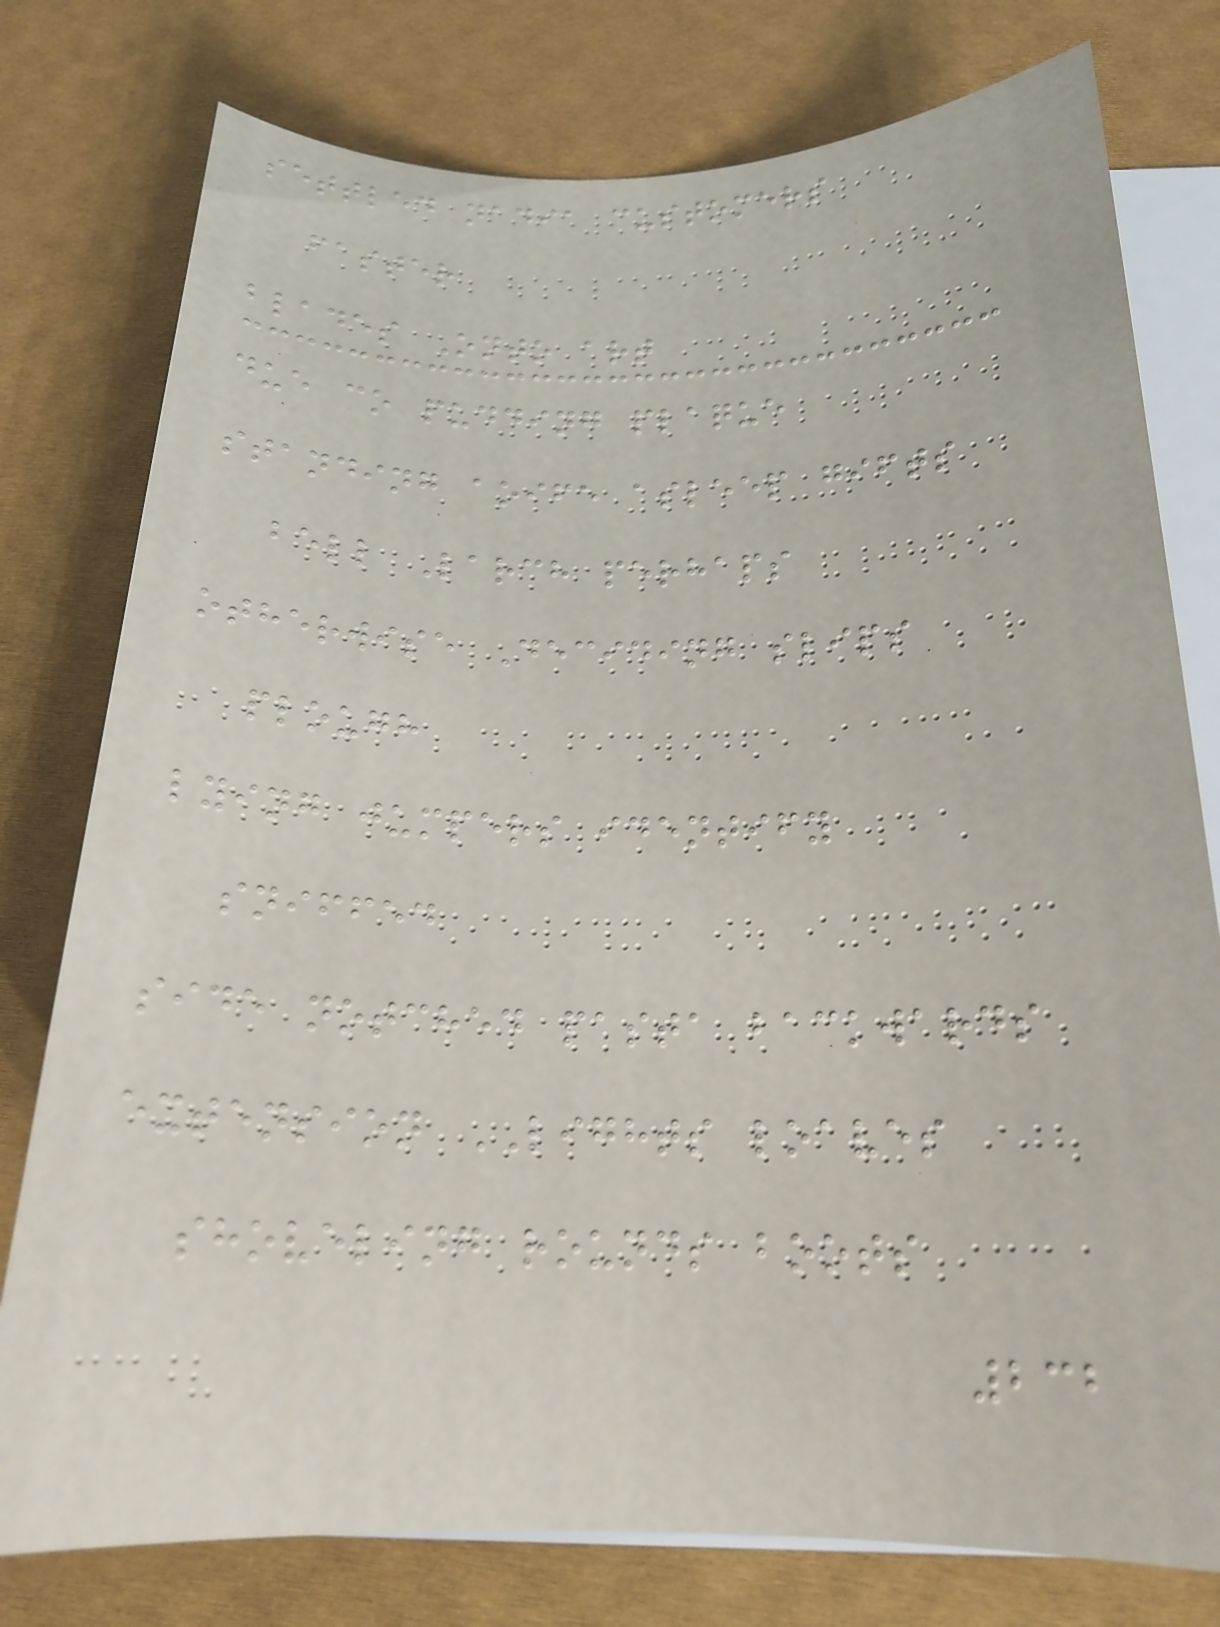settled nadia customers
faster
blades Onto art
due co pudding plaque
standing aoife asleep gifts
bell Larch perhaps
otherwise Deciding slips
plough
lying jumpers identify
sniffed
side notched pasta backwards
extension LIGHTS loaves
shoveling rounds boots
232
